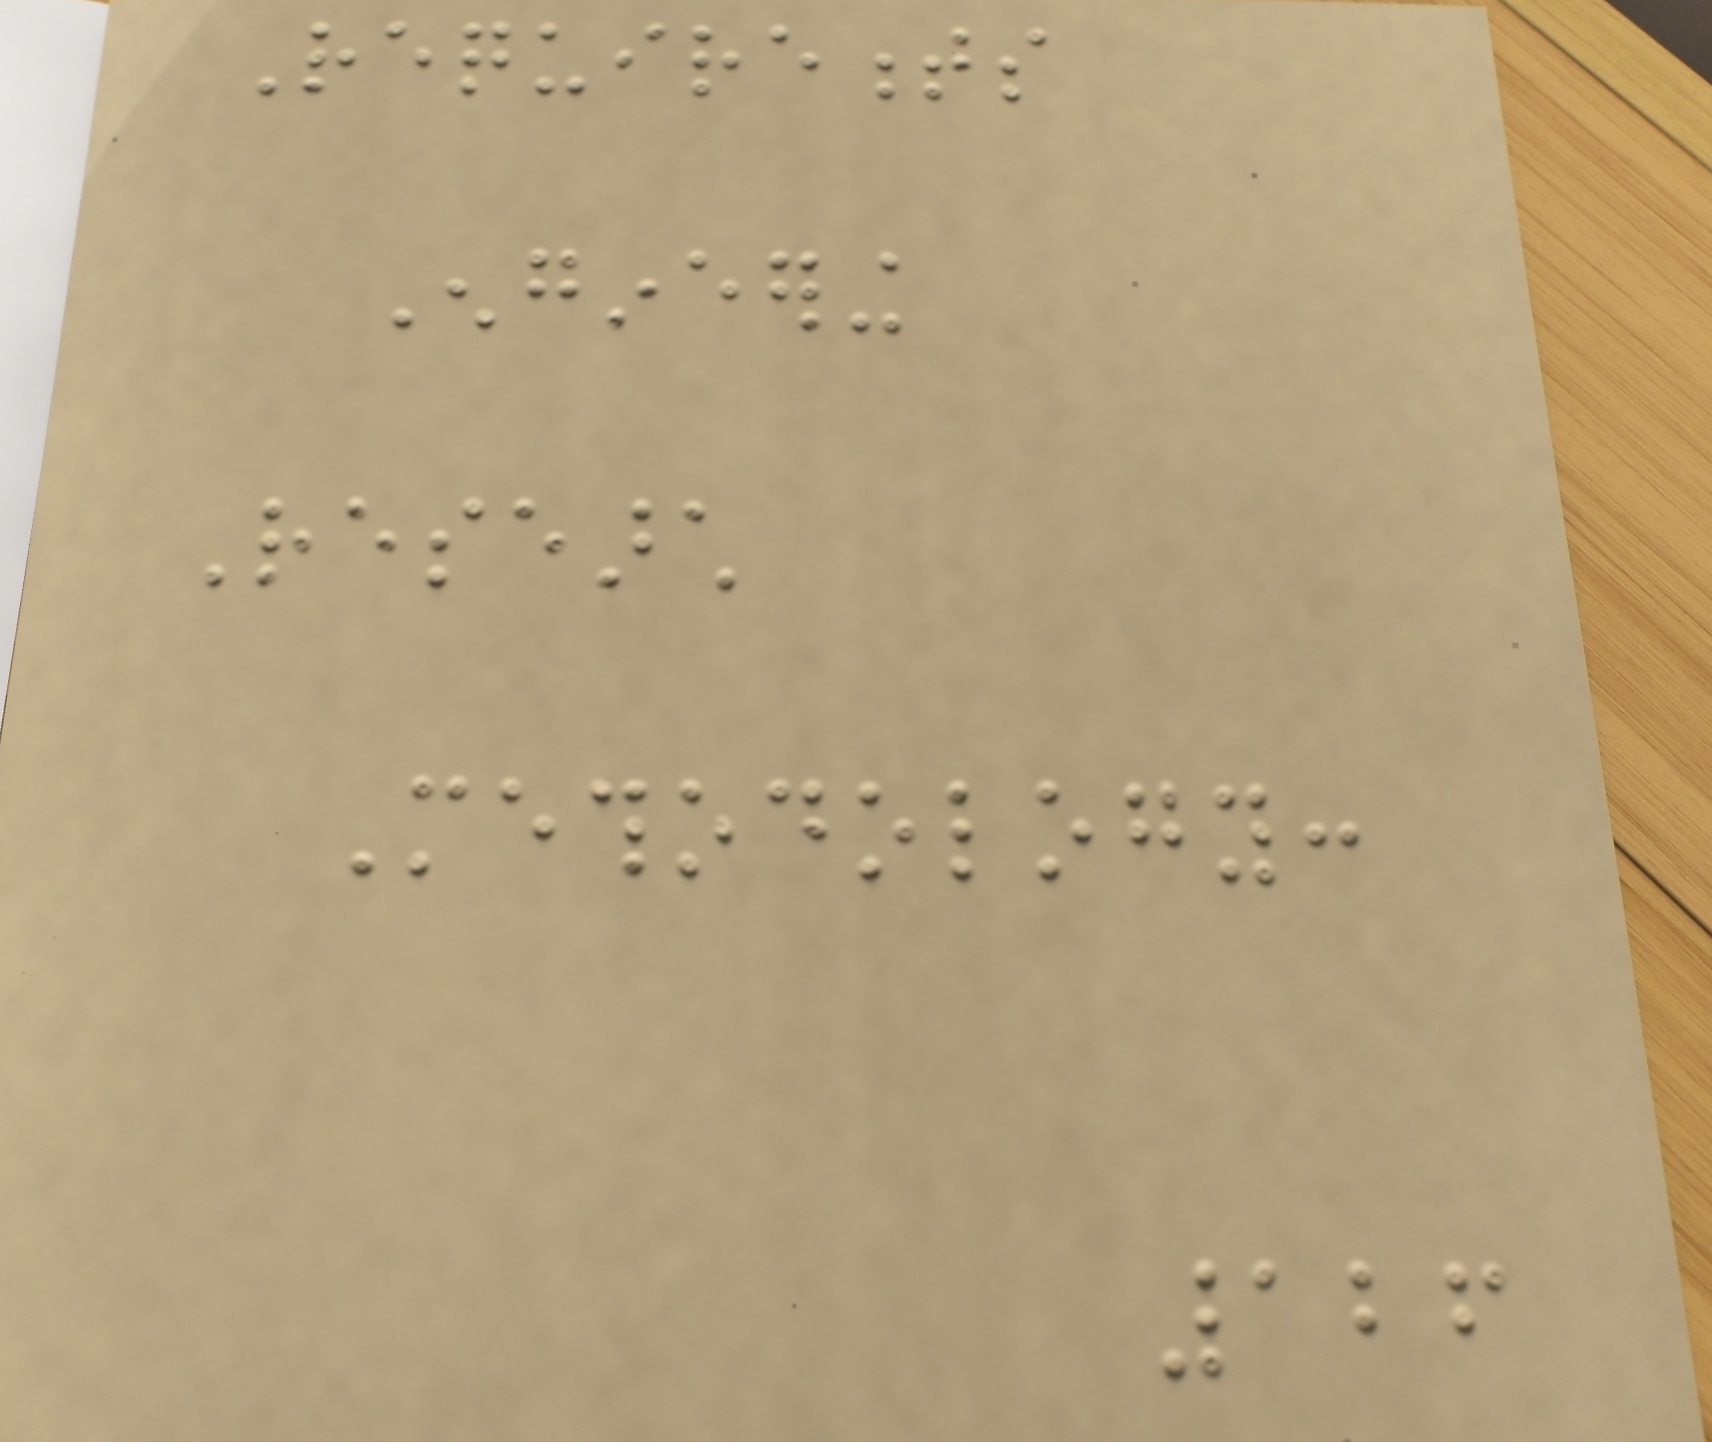Requirements
Engineering
Research
Methodology:
126
